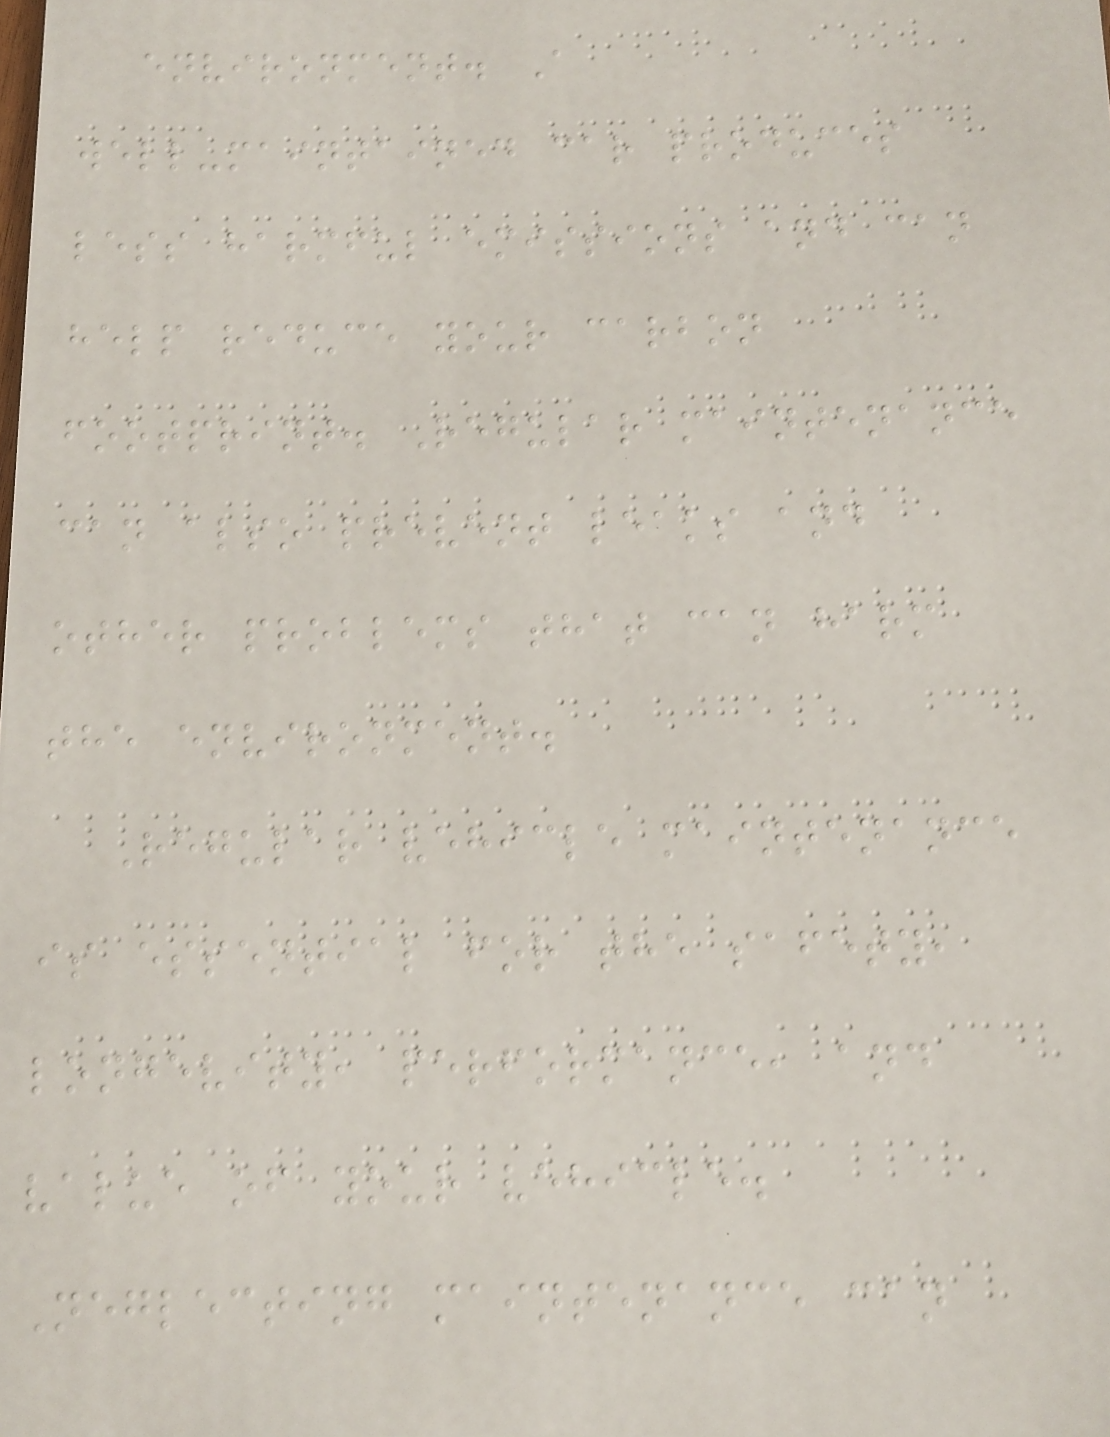environment. A
well-maintained car produces
less harmful emissions and can
help reduce your carbon
footprint. Regular maintenance
can also prevent leaks and
other problems that can harm
the environment.
Regular vehicle maintenance
is essential for the safety,
longevity, performance, and
value of your vehicle.
Neglecting maintenance can
